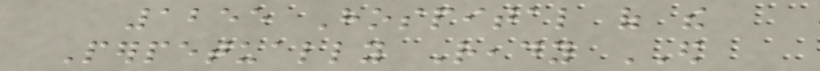1255 Hospital of the
Perpetually Ready ED
